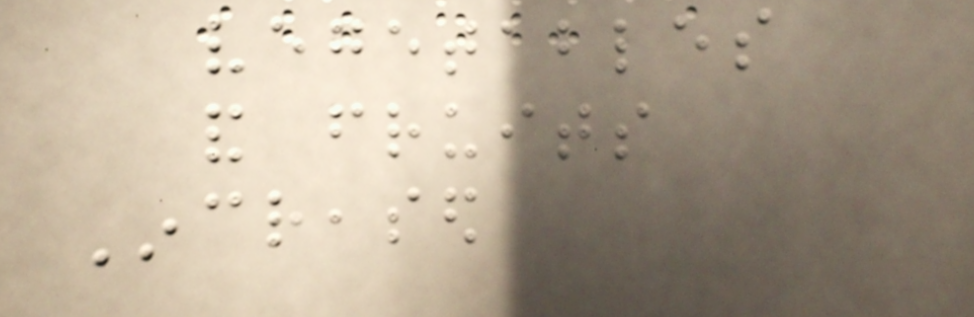vegetables
and fruits
Increased
